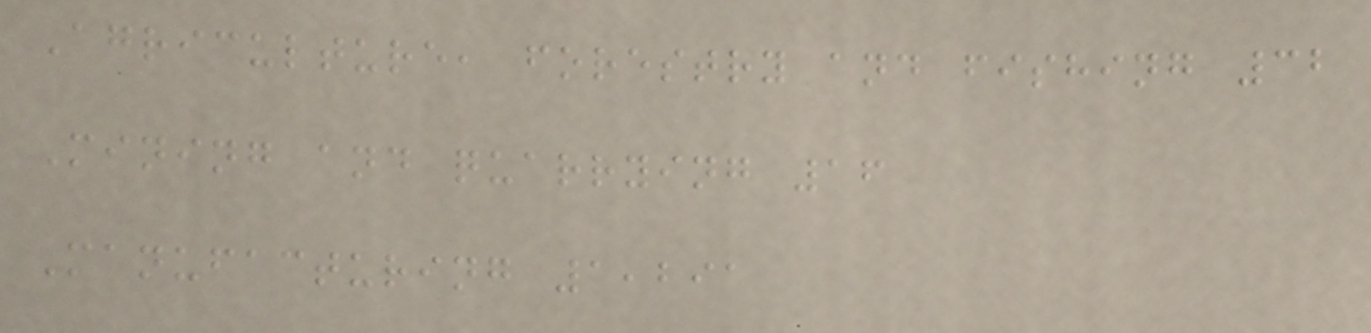Agriculture, forestry and fishing 32
Mining and quarrying 16
Manufacturing 1,291
